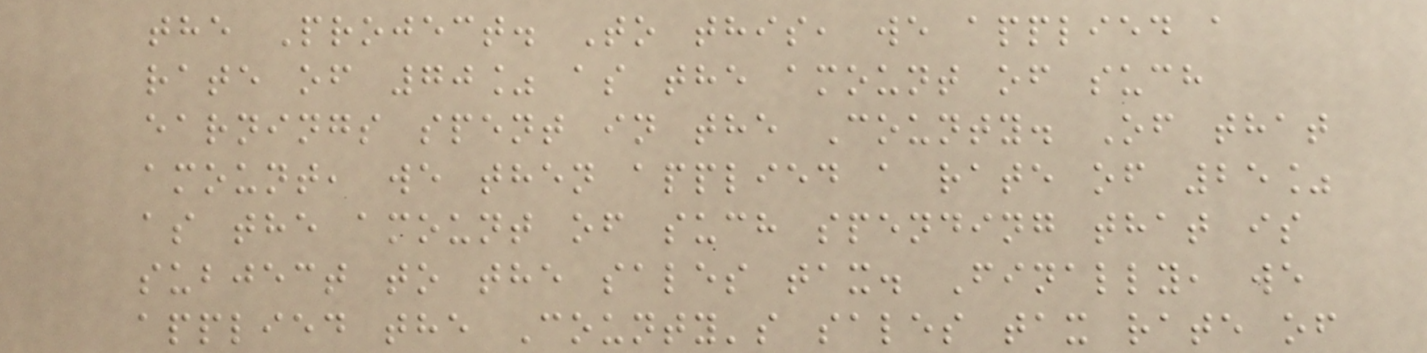the Project. To this, we applied a
rate of 70% as the amount of such
earnings spent in the County. Of that
amount, we then applied a rate of 25%
as the amount of such spending that is
subject to the sales tax. Finally, we
applied the County's sales tax rate of
